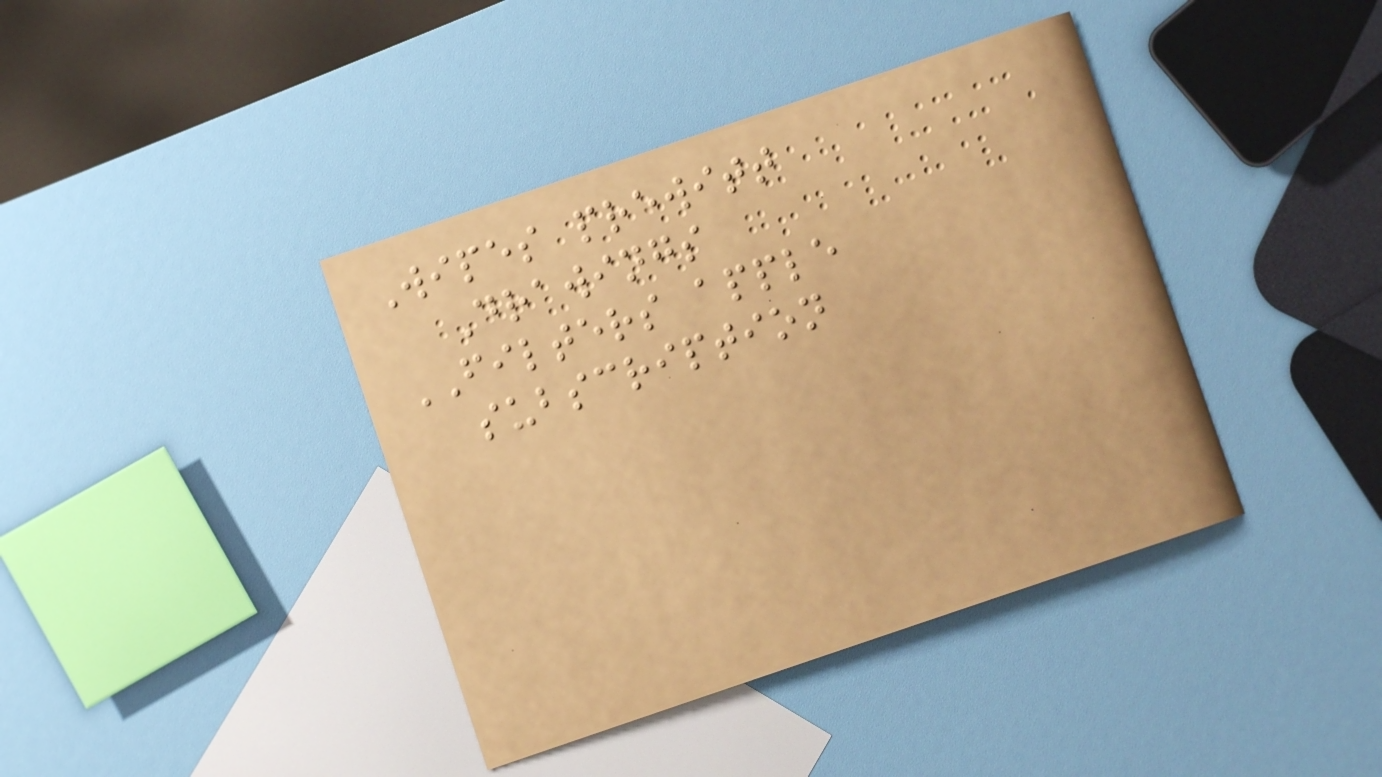Wipes prewitt
Drawings
FILTERS apple
subscription
